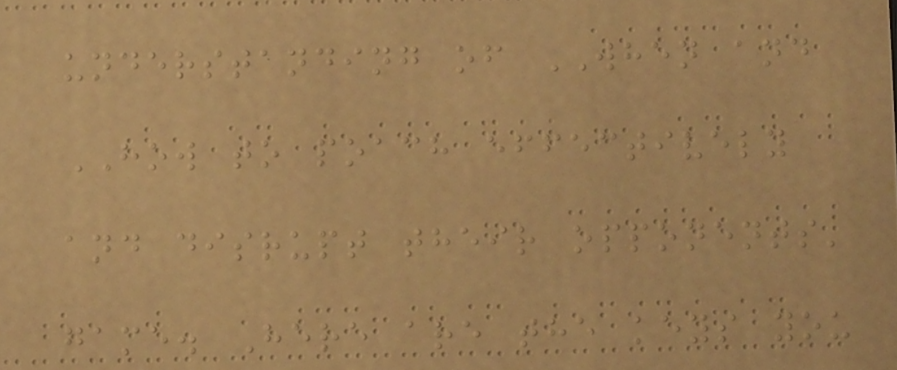understanding of WHEN and
HOW to poach effectively
and disrupt their opponents'
game. Here are the keys you
